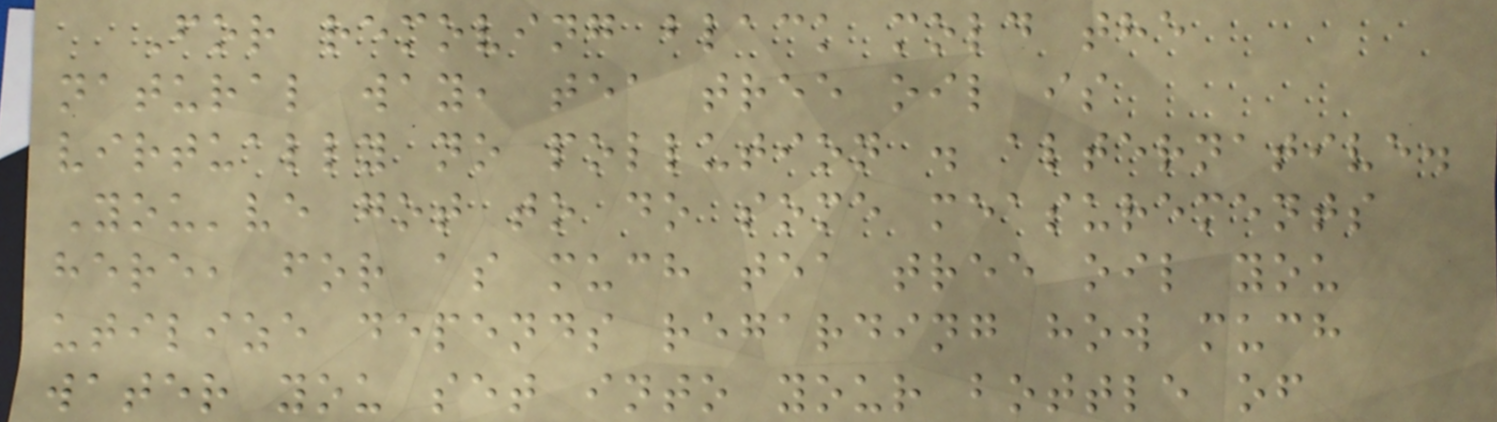For removing black mold the
natural way, tea tree oil is
virtually no pollution . alternative.
You've got to do some measurements
here, for as much tea tree oil you
utilize depends regarding how much
water you set into your bottle of
